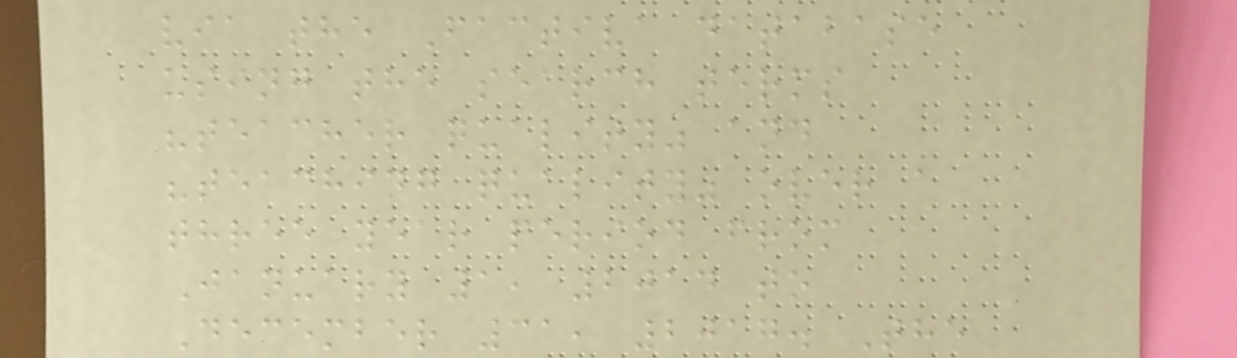via the Factiva database
using the search terms
"teacher quality" and
"teaching quality" over a
three year period from
January 1, 2014 to
December 31, 2017. The
